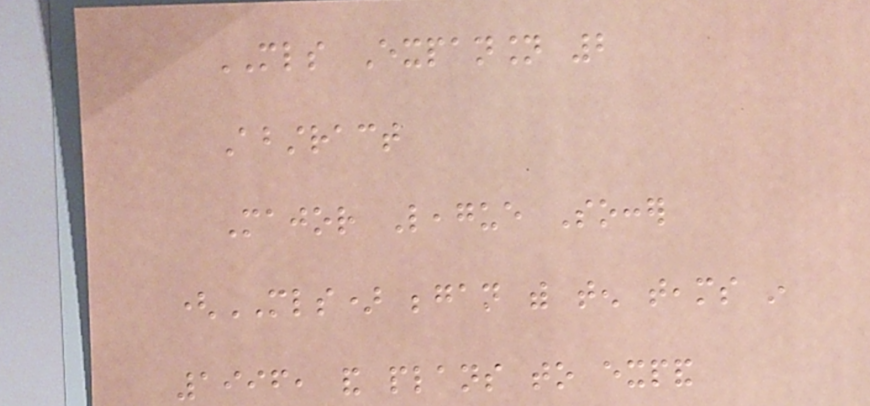MLS Expansion 2
Abstract
Major League Soccer
(MLS) began with ten teams in
1996, and plans to expand
